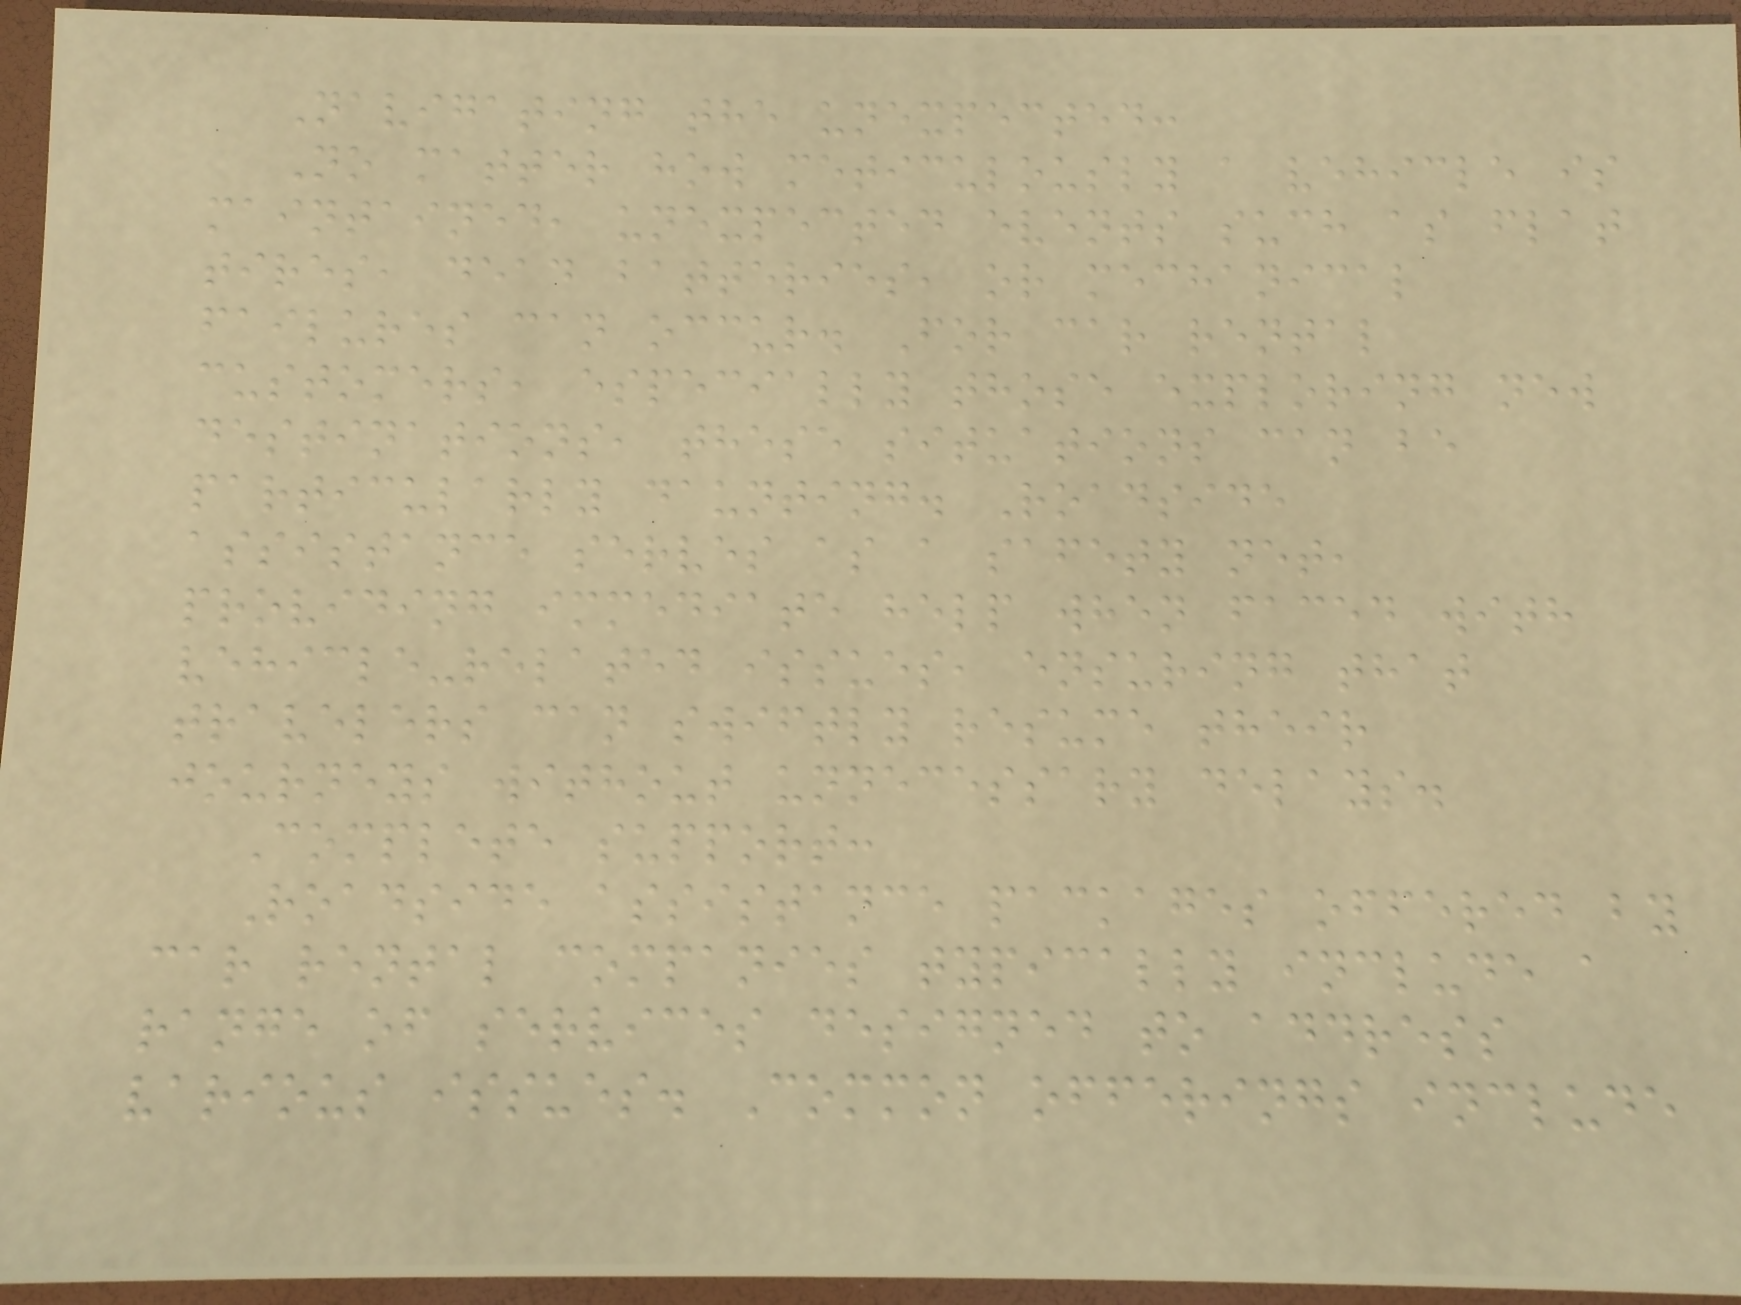Navigating the unexpected:
No matter how meticulously a vehicle is
maintained, unexpected events such as flat
tires, dead batteries, or mechanical
failures can occur. For car rental
customers, especially those exploring new
destinations, these situations can be
particularly daunting. Roadside
assistance serves as a safety net,
providing immediate help when faced with
vehicle-related issues, ensuring that
travelers can swiftly resume their
journeys without unnecessary delays.
Complete support:
Roadside assistance packages offered by
car rental companies typically include a
range of services designed to address
various issues. Common offerings include
